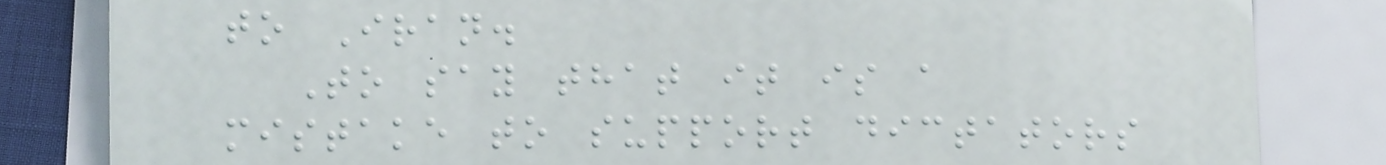to Iran.
To say that it is a
mistake to support dictators
